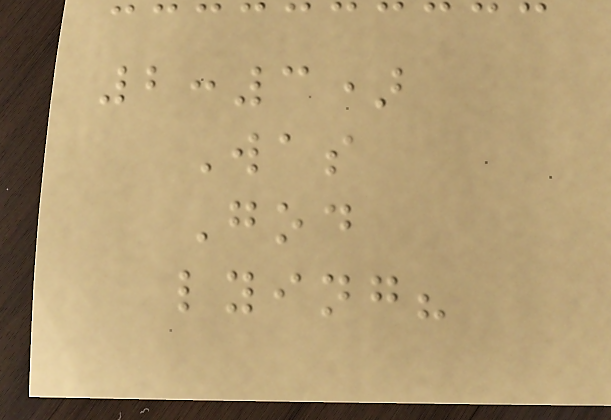2:3)
Was
God
lying?
